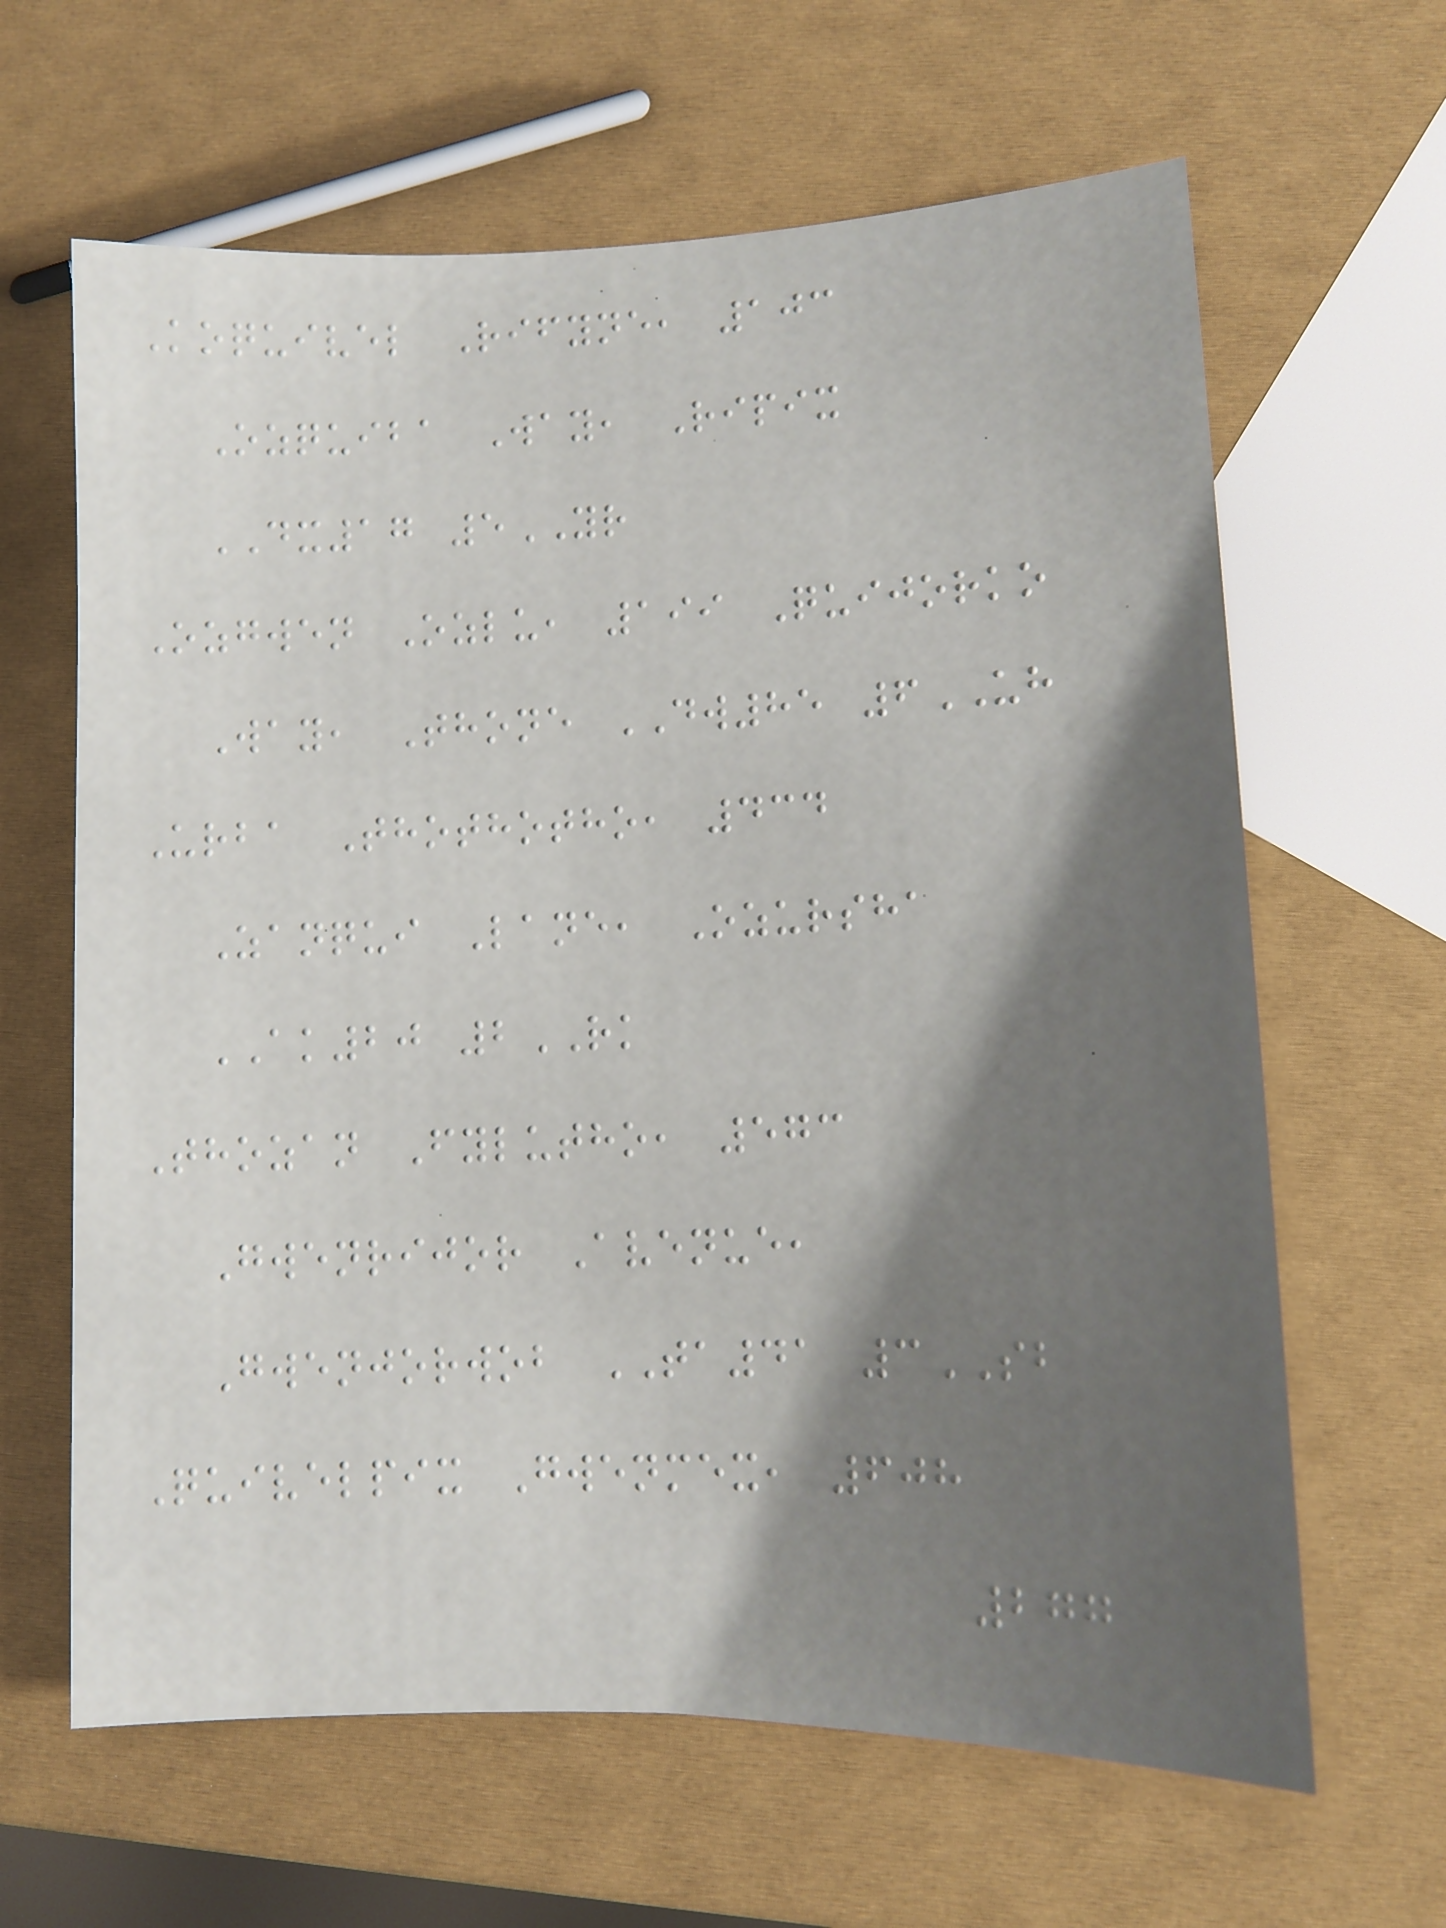Koquivel Rifyne, 103
Ozquiba Way, Ripix
DX17 5YR
Ozgwen Ozlu, 199 Quijorko
Way, Thone DW85 6UH
Urba Thothotho, 434
Zanqui Lane, Ozursha
AK20 2RK
Thozan Fylutho, 573
Gwenrijor Avenue,
Gwenjorwob TA41 3SB
Quivelpix Gwenmex, 608
277
